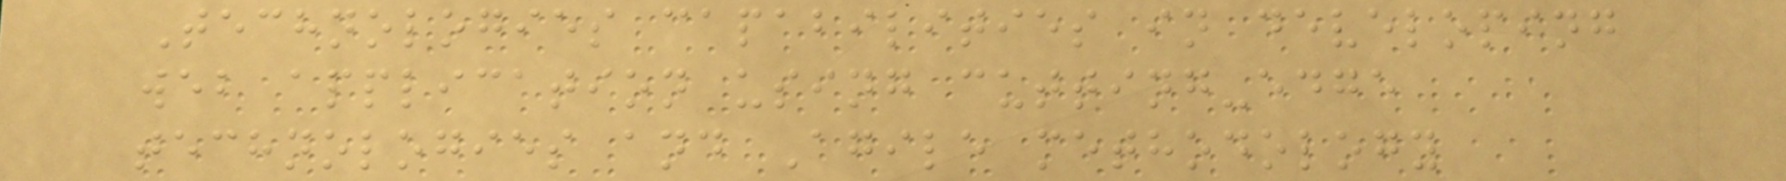Technologies capabilities in developing
web application using cutting-edge
technologies and Agile methodology
